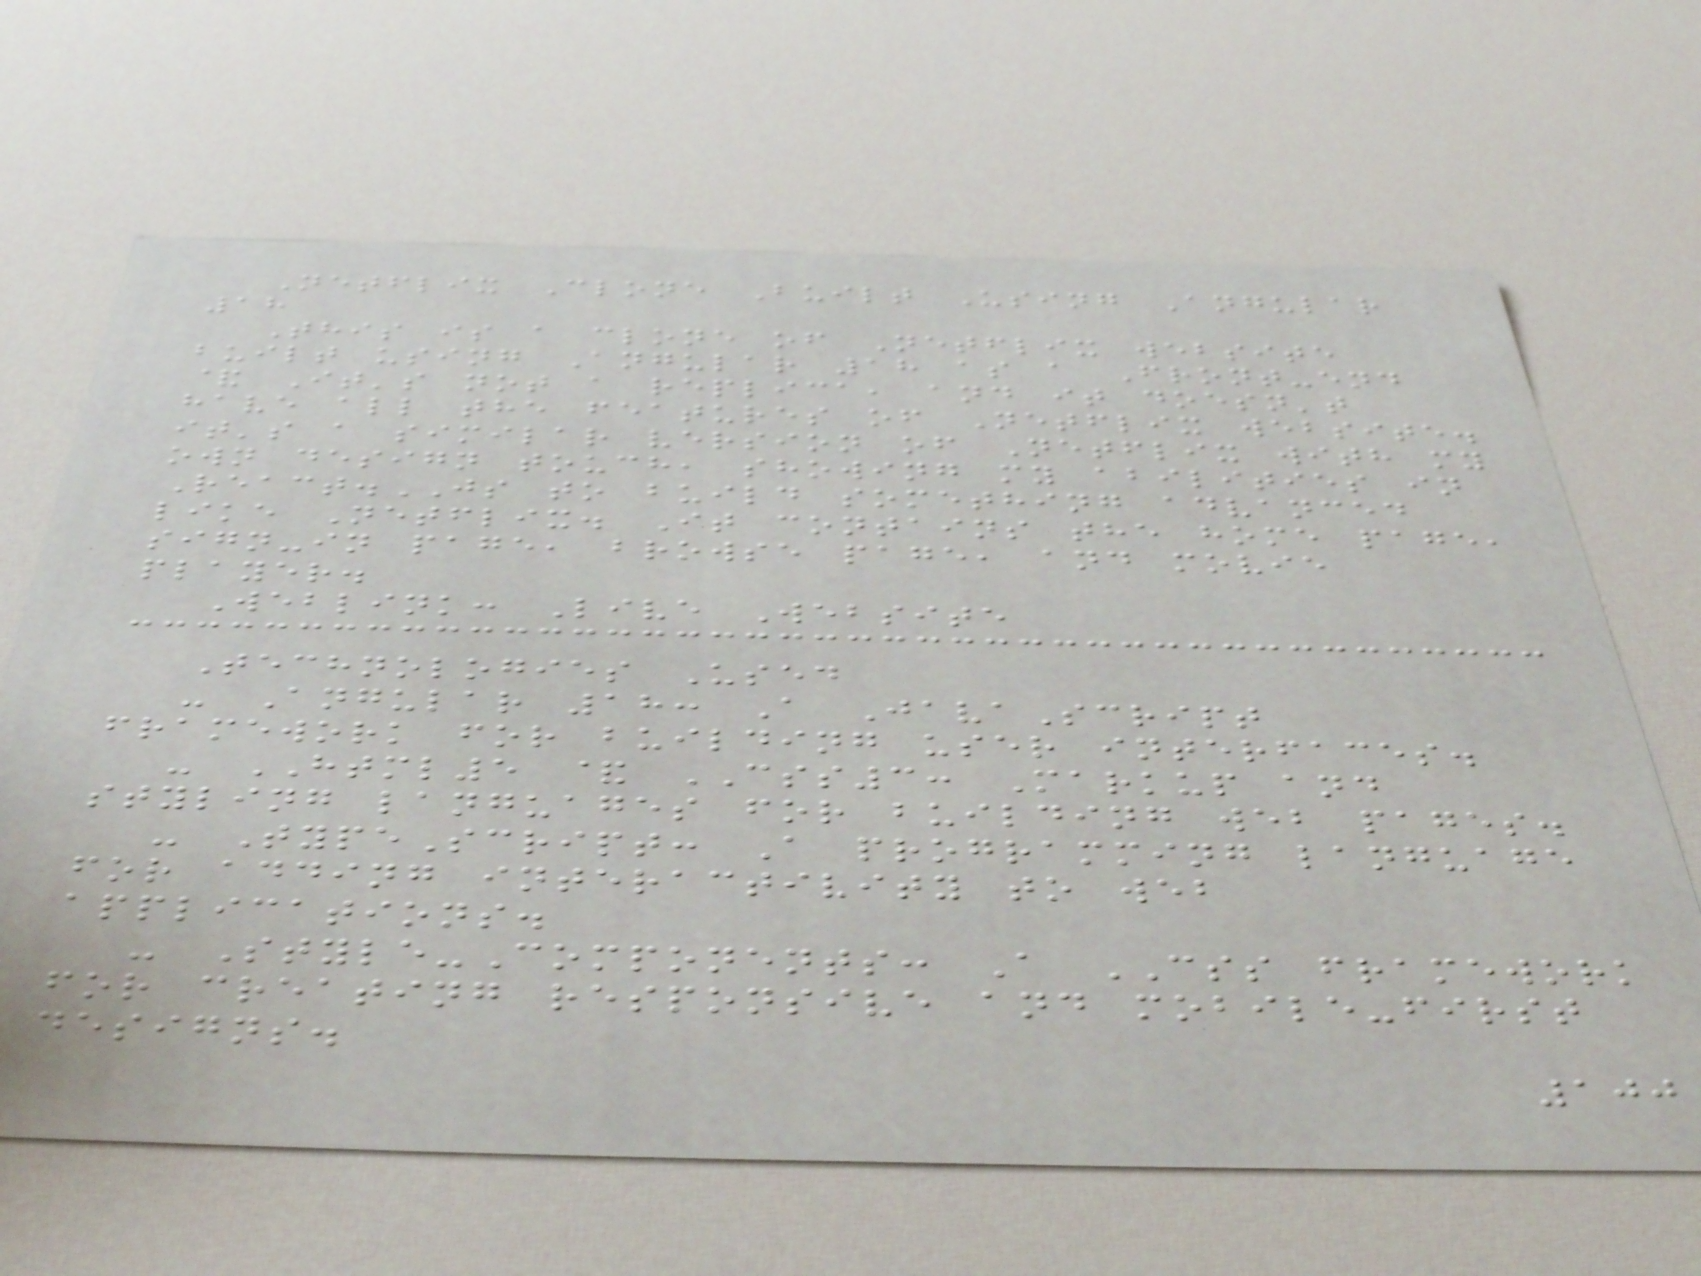Netflix Clone Built Using Angular
18
This is a clone of Netflix website
built using Angular 18 as a Front-end
& It's not a replica, and it doesn't
have all the features of Netflix website.
it's a similar version of Netflix with my
own design touch, showing my abilities in
React.JS to build something advanced
like Netflix. It contains the home page,
sign-in page, browse page, and movie
player.
Weblink: Live Website
Technologies Used
- Angular 18: A JavaScript
framework for building user interfaces.
- HTML5 & CSS3: Markup and
styling languages for building web pages.
- TypeScript: A programming language
for adding interactivity to web
applications.
- Style-Components: A CSS framework
for creating responsive and mobile-first
designs.
100
